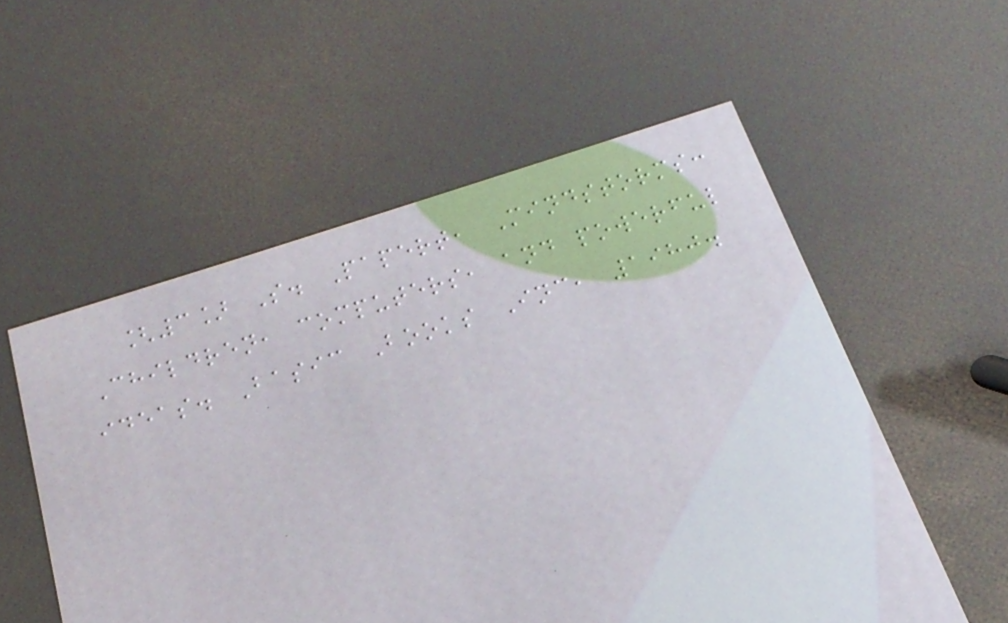[3] S. Papert, Mindstorms:
Children, computers, and powerful
ideas. Basic Books Inc, 1980.
